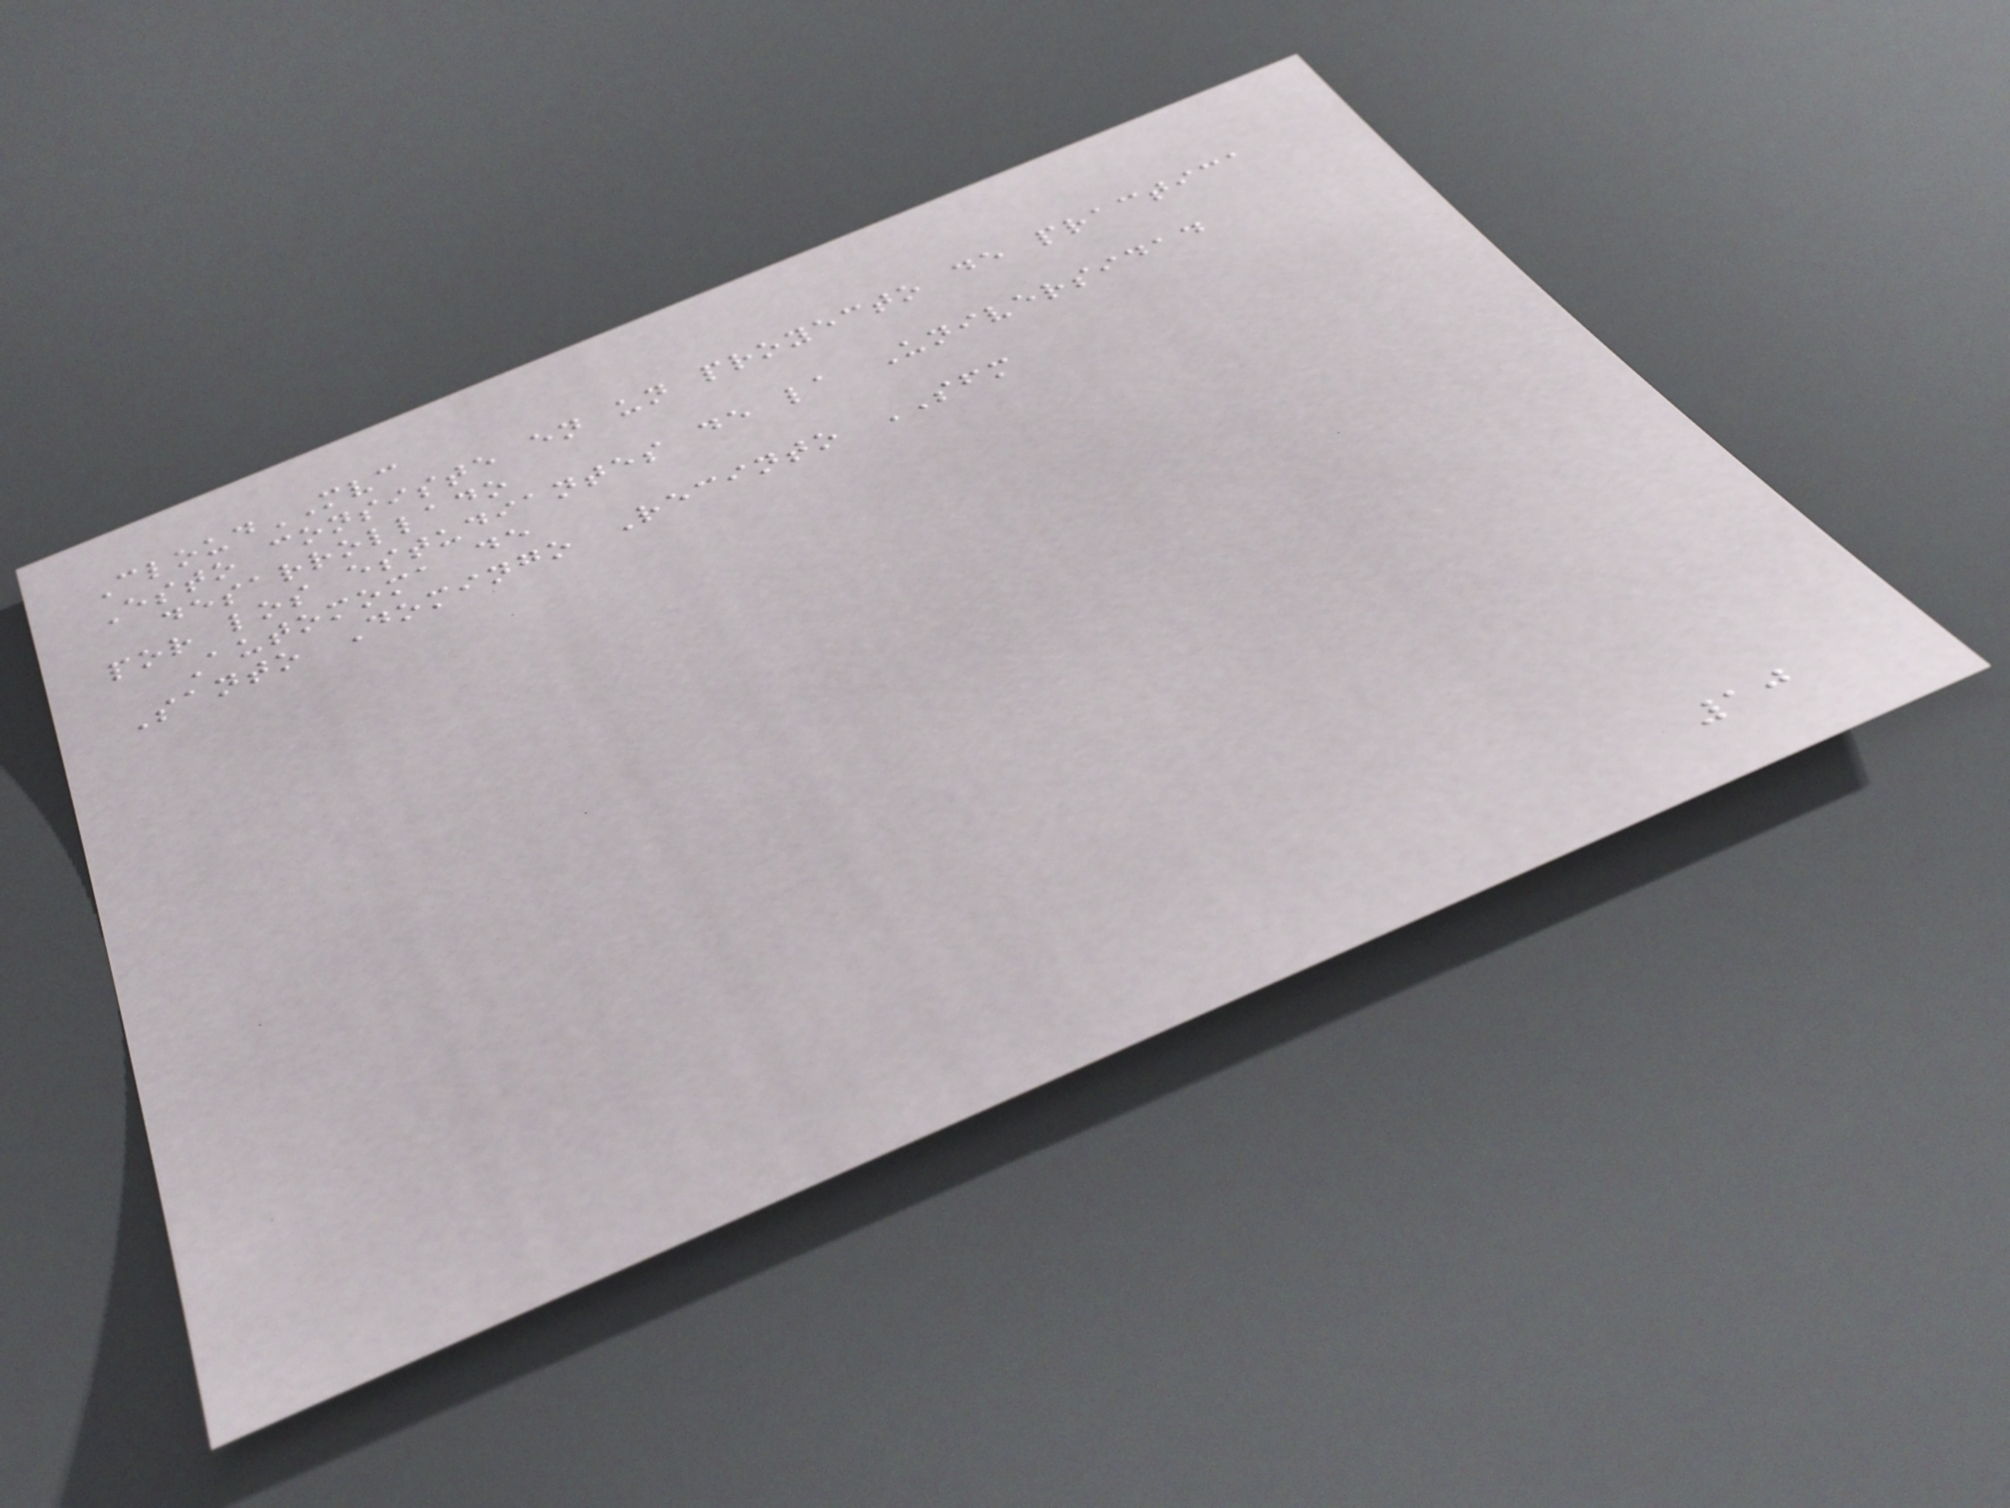CloudMVC
Esto consiste en un proyecto de practica
desarrollado
por los estudiantes de la Universidad
Automoma de
Santo Domingo Recinto SFM
10
